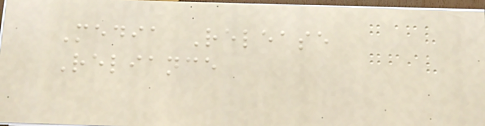Media Release
Reliance
